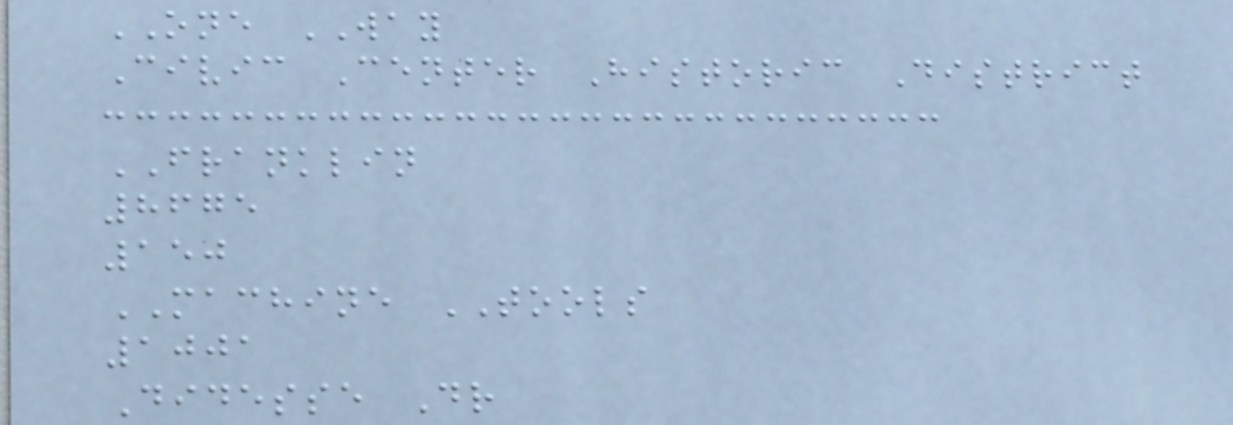ONE WAY
Civic Center Historic District
FRANKLIN
8675
150
MACHINE TOOLS
1001
Didesse Dr
